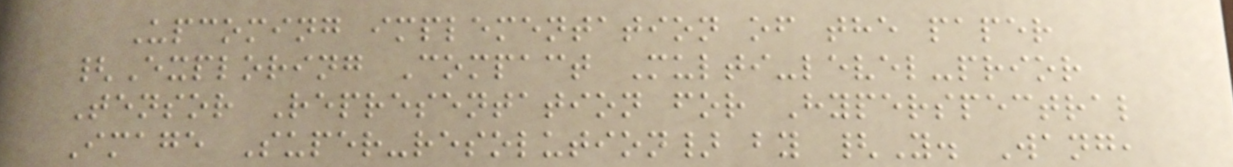Upcoming implementation of the paper
{Exploring Compact Multi-level-prior
Tensor Representation for Hyperspectral
Image Super-resolution} by {Y. Wang,
